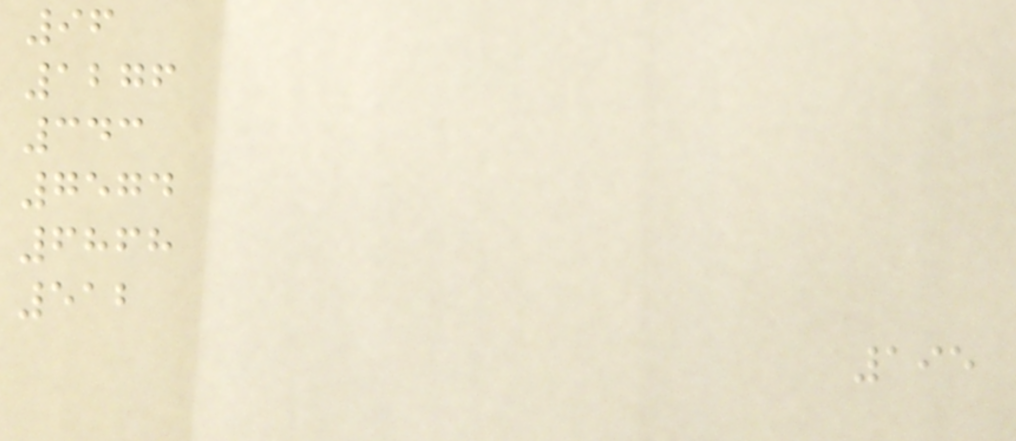96
1276
343
7574
6868
512
195
